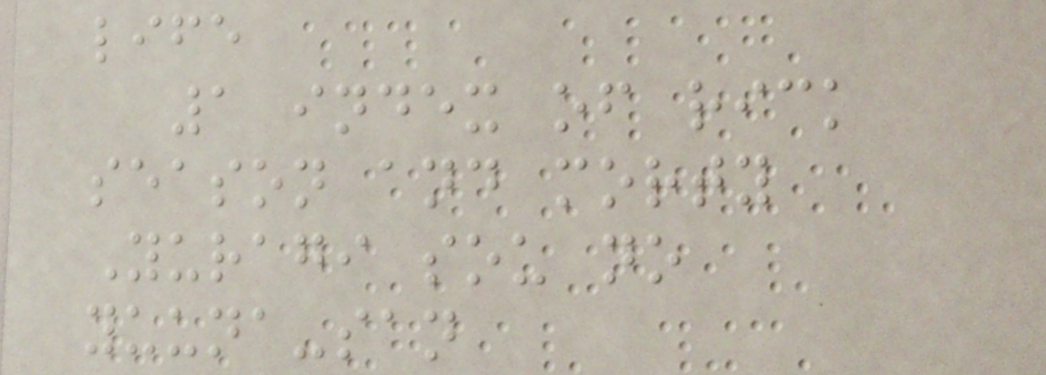life
1 index of rick
season and morty
Yuragi sou no
yuuna-san
